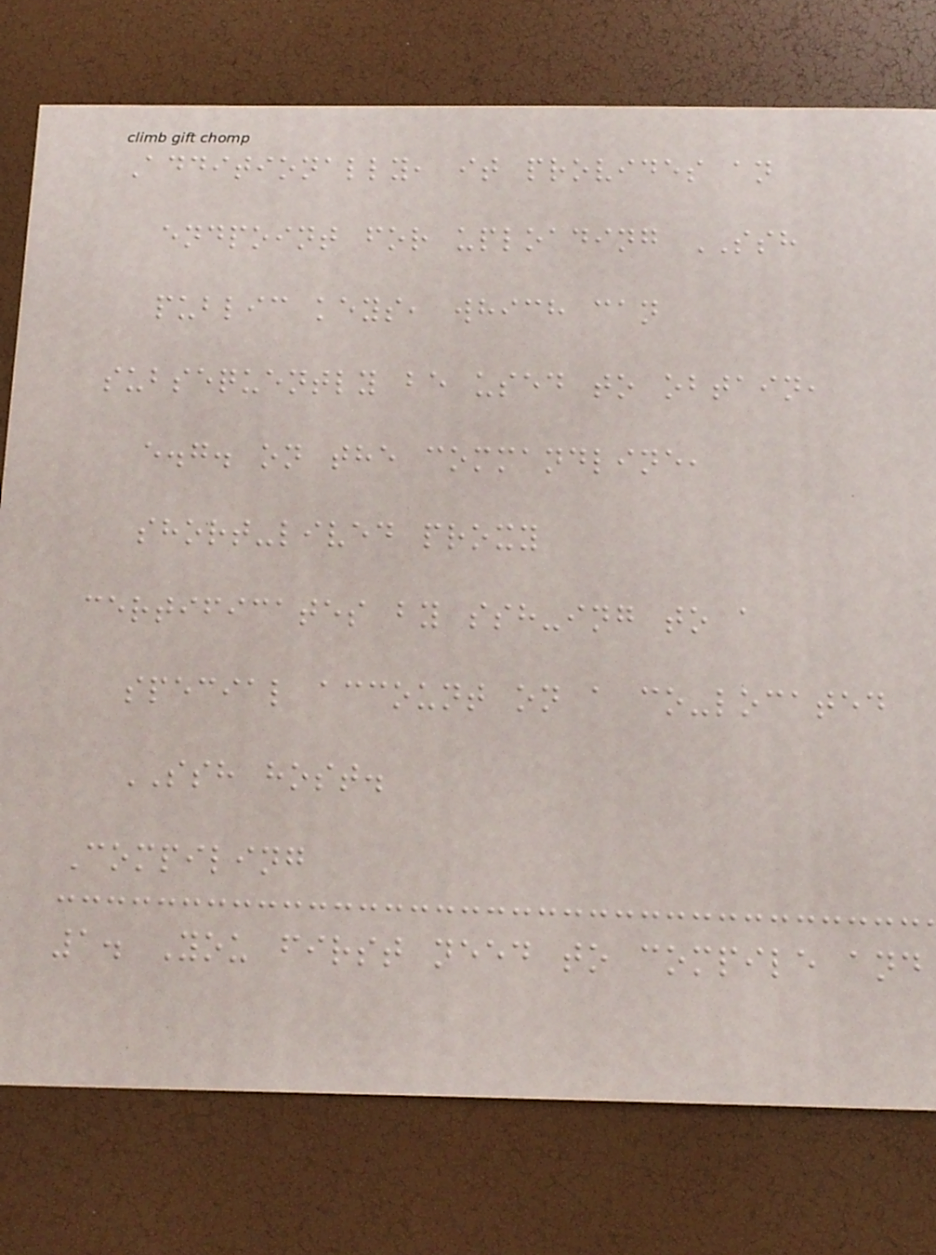Additionally, it provides an
endpoint for uploading SSH
public keys, which can
subsequently be used to obtain,
e.g. on the commandline,
short-lived proxy
certificates by ssh-ing to a
special account on a co-located
SSH host.
Compiling
1. You first need to compile and
